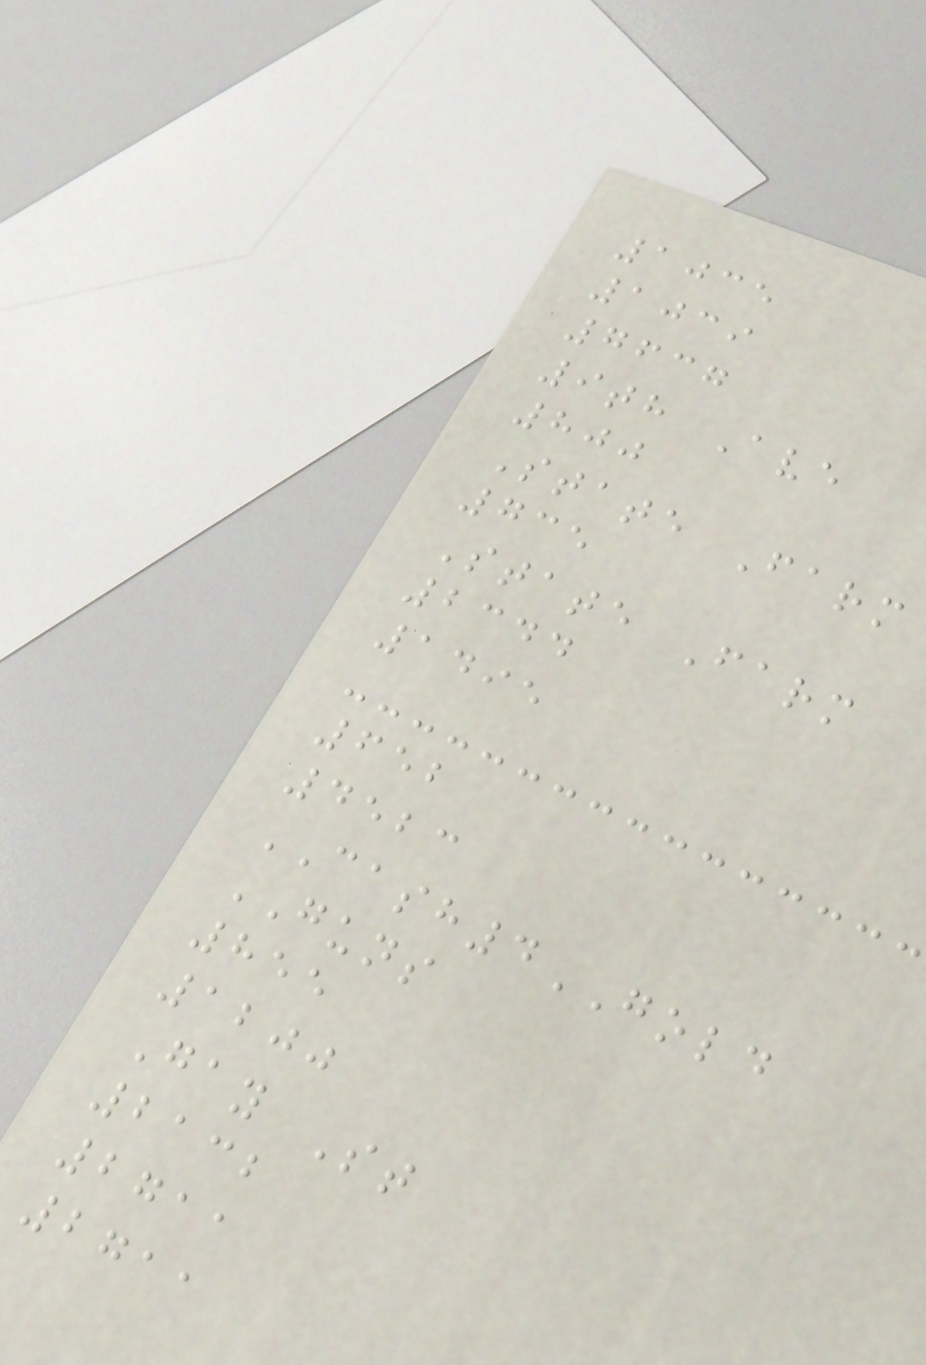1035
1039
7637
9th Ave
800
State Farm
735
State Farm
2344
1495
652
4523
CASH4GOLD
GUNS
855
1200
Gay St
2132
2711
2711
